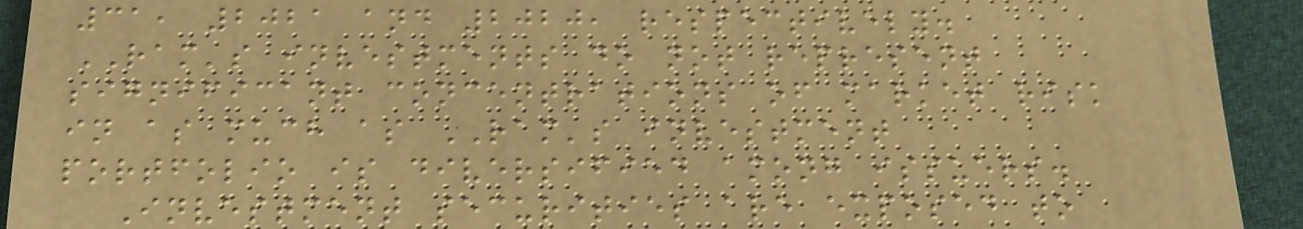31, 2021 and 2020, respectively.
RAM's investments do not represent
significant concentrations of market risk
in as much as RAM's investment
portfolio is diversified among issuers.
Investment securities are exposed to
